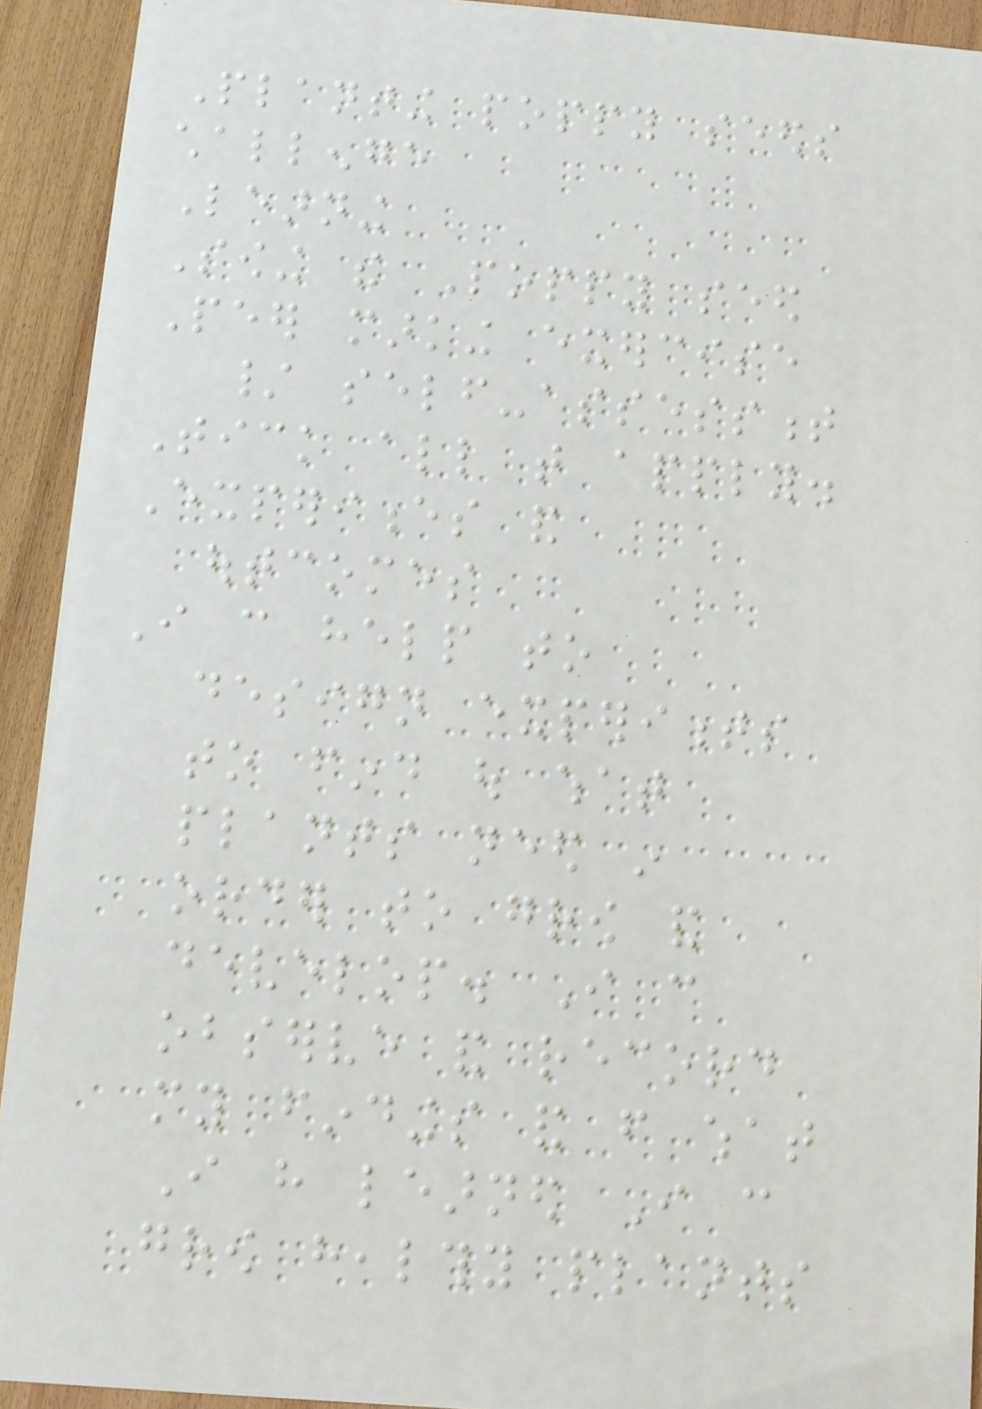Planting poppy seeds
challenge
Learning
Sowing the Poppy seed
Peer marking exercise
/ self-assessment
Tick all that apply.
Experiences and
outcomes
I can help to
design experiments
to find out what
plants need in
order to grow and
develop. I can
observe and record
my findings and from what
I have learned I can
grow healthy plants
